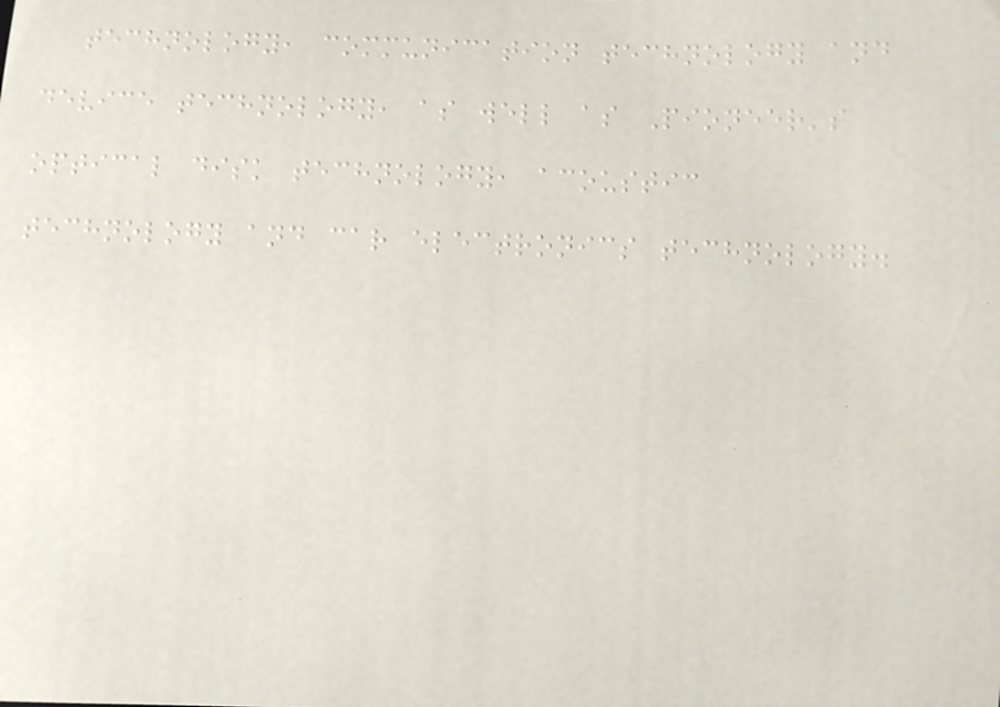technology, communication technology and
device technology, as well as Pioneer's
optical disk technology, acoustic
technology and car electronics technology.
